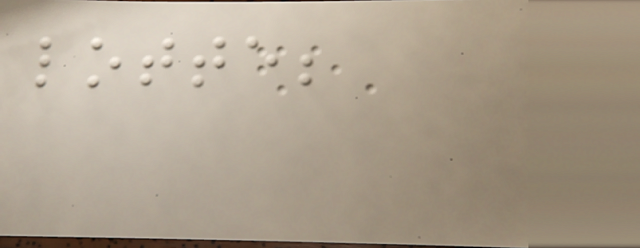lotte;
